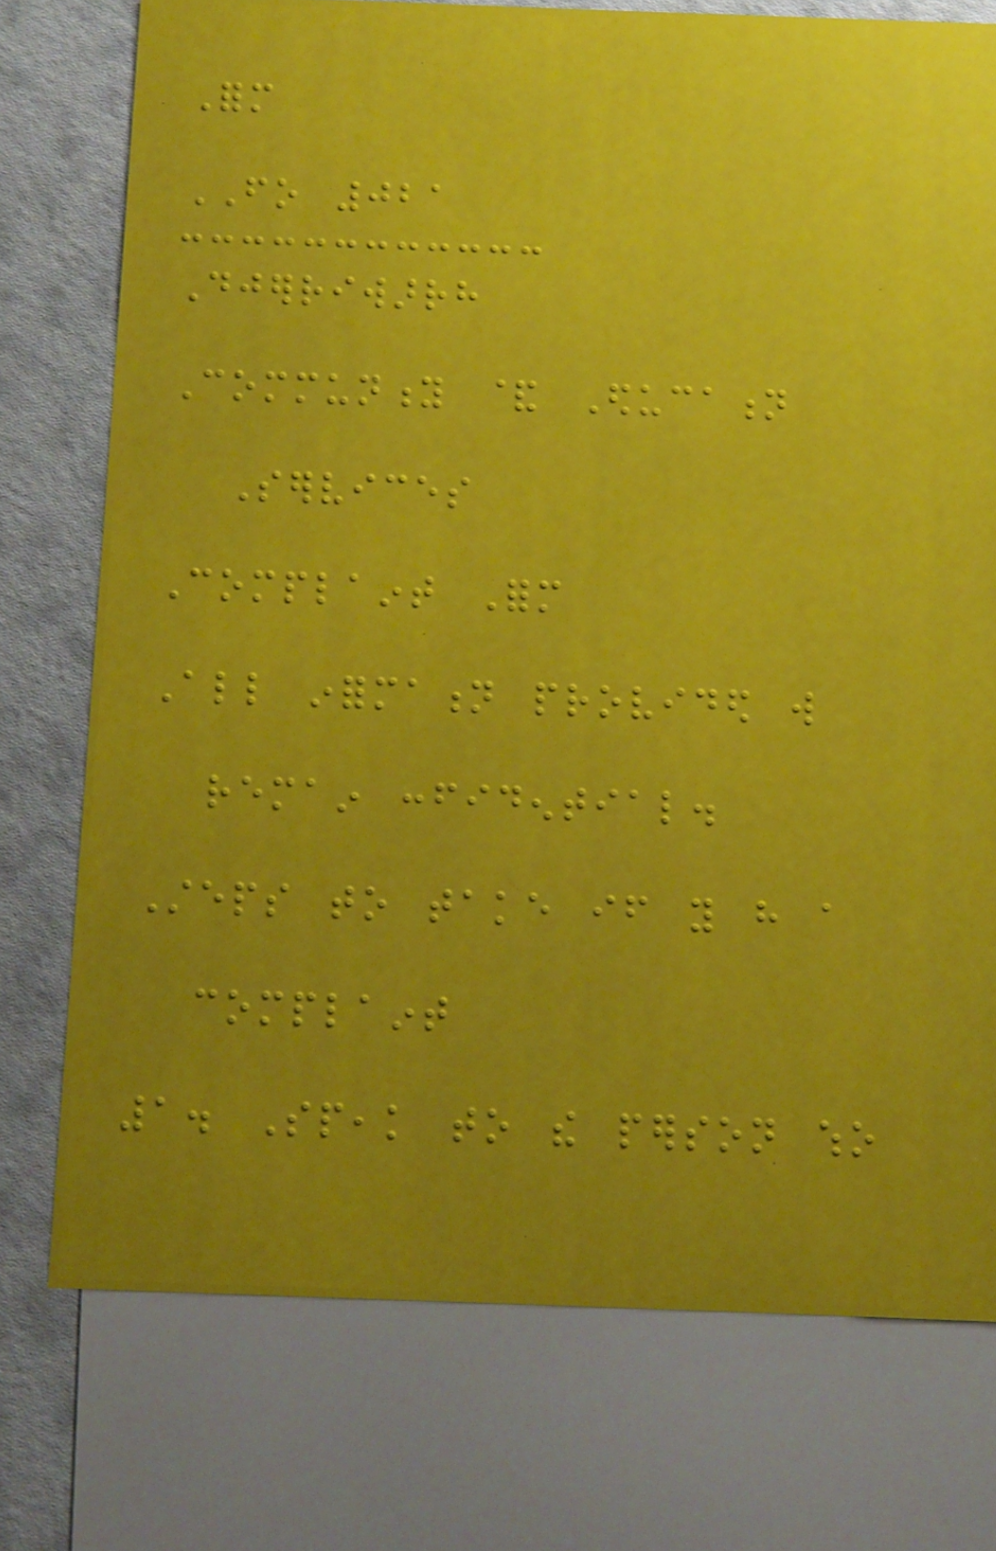Form
FO 021
Djerriwarrh
Community & Education
Services
Complaint Form
All information provided will
remain confidential.
Steps to take if you have a
complaint
1. Speak to the person who
